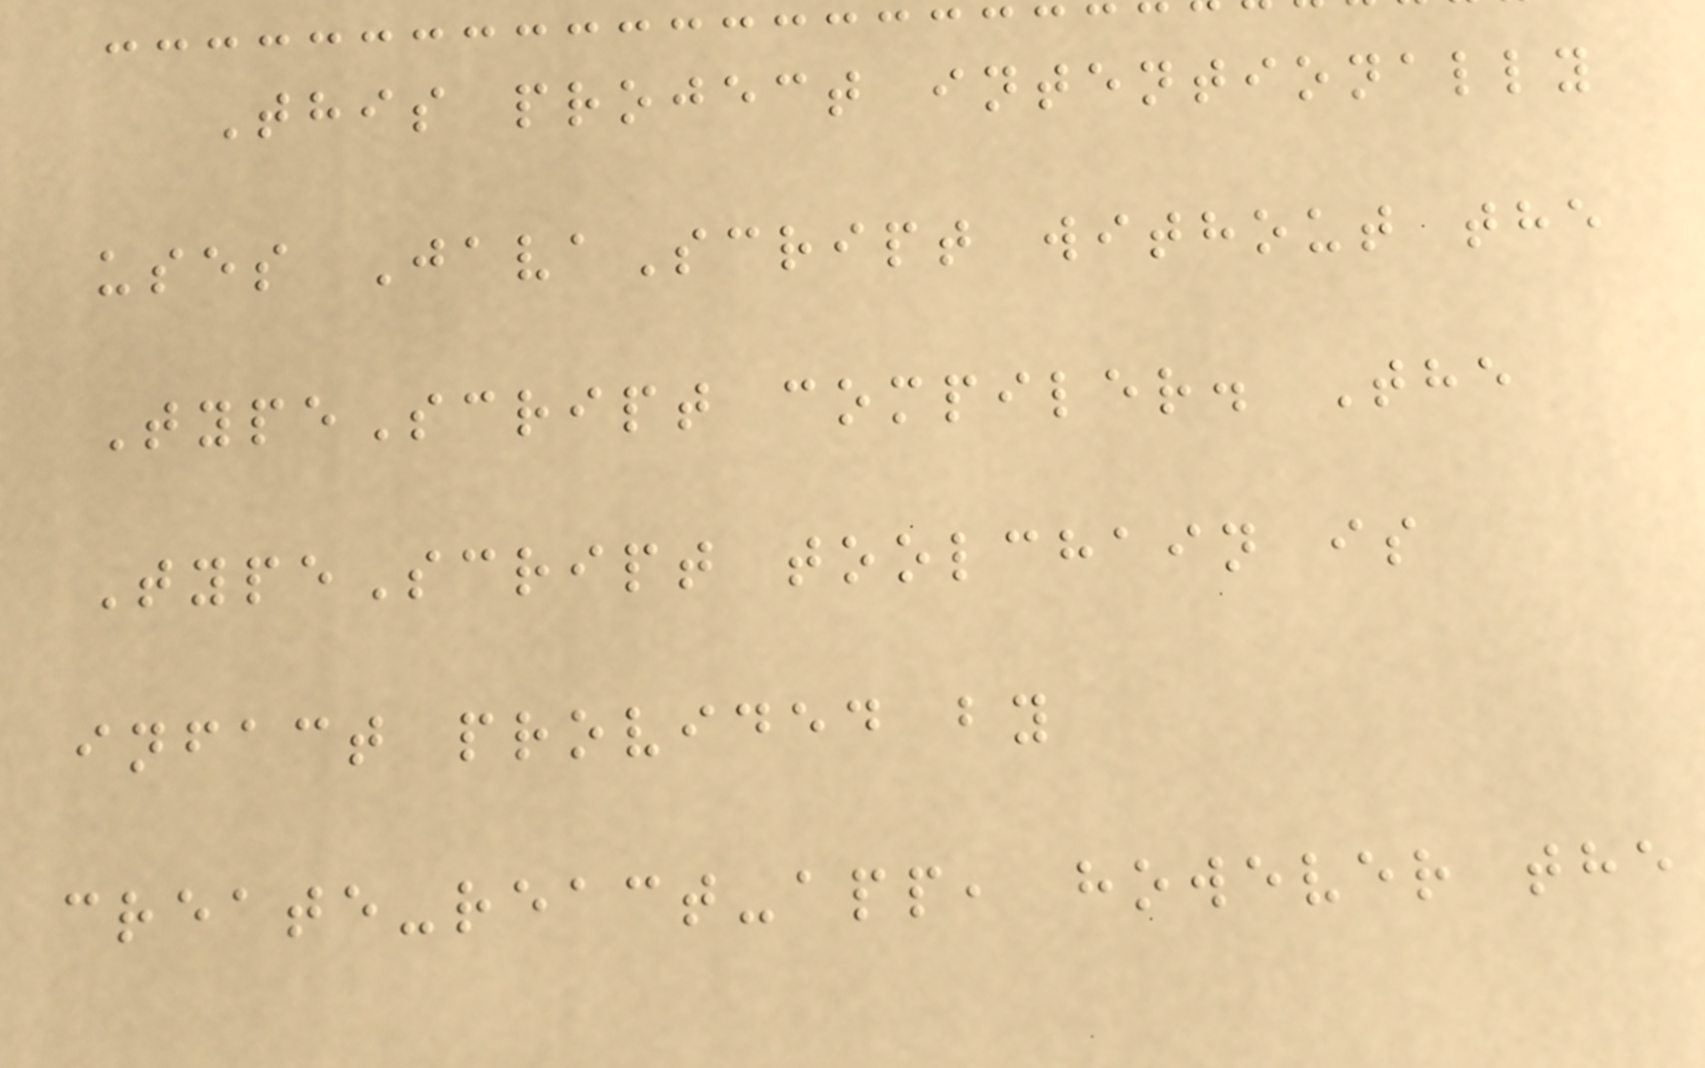This project intentionally
uses JavaScript without the
TypeScript compiler. The
TypeScript toolchain is
infact provided by
create-react-app, however the
